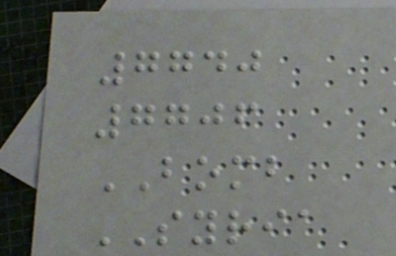7740
7706
BOMB
SYRIA
